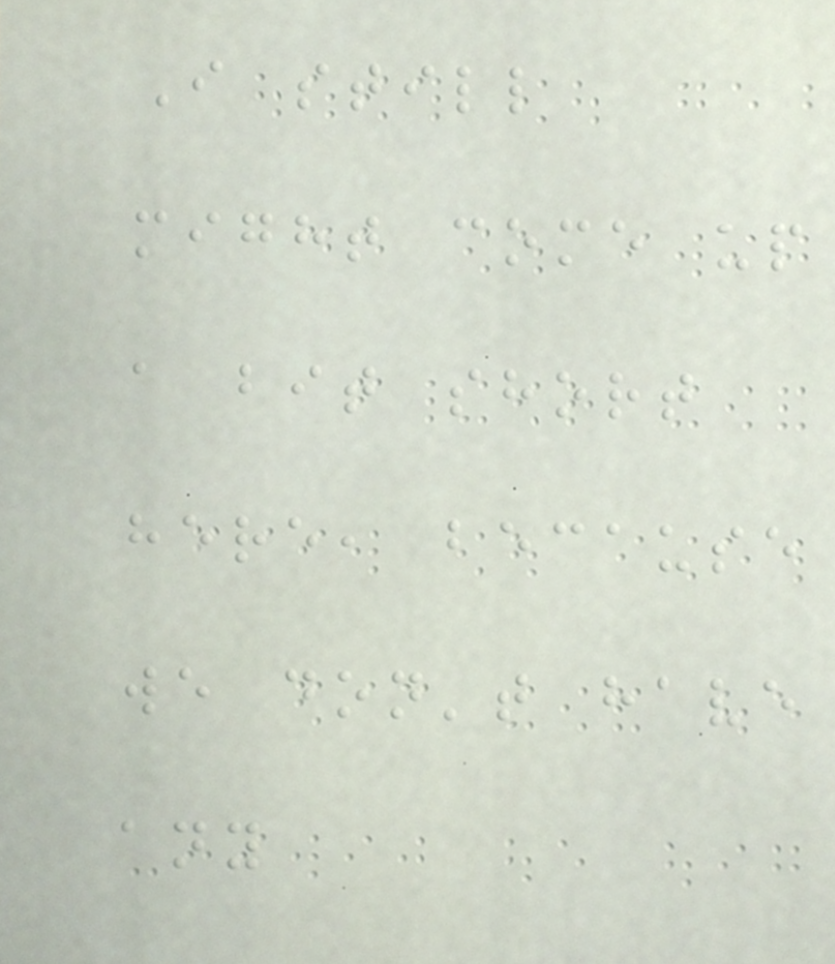I still
might come up
a bit short
here, because
we don't have
any
